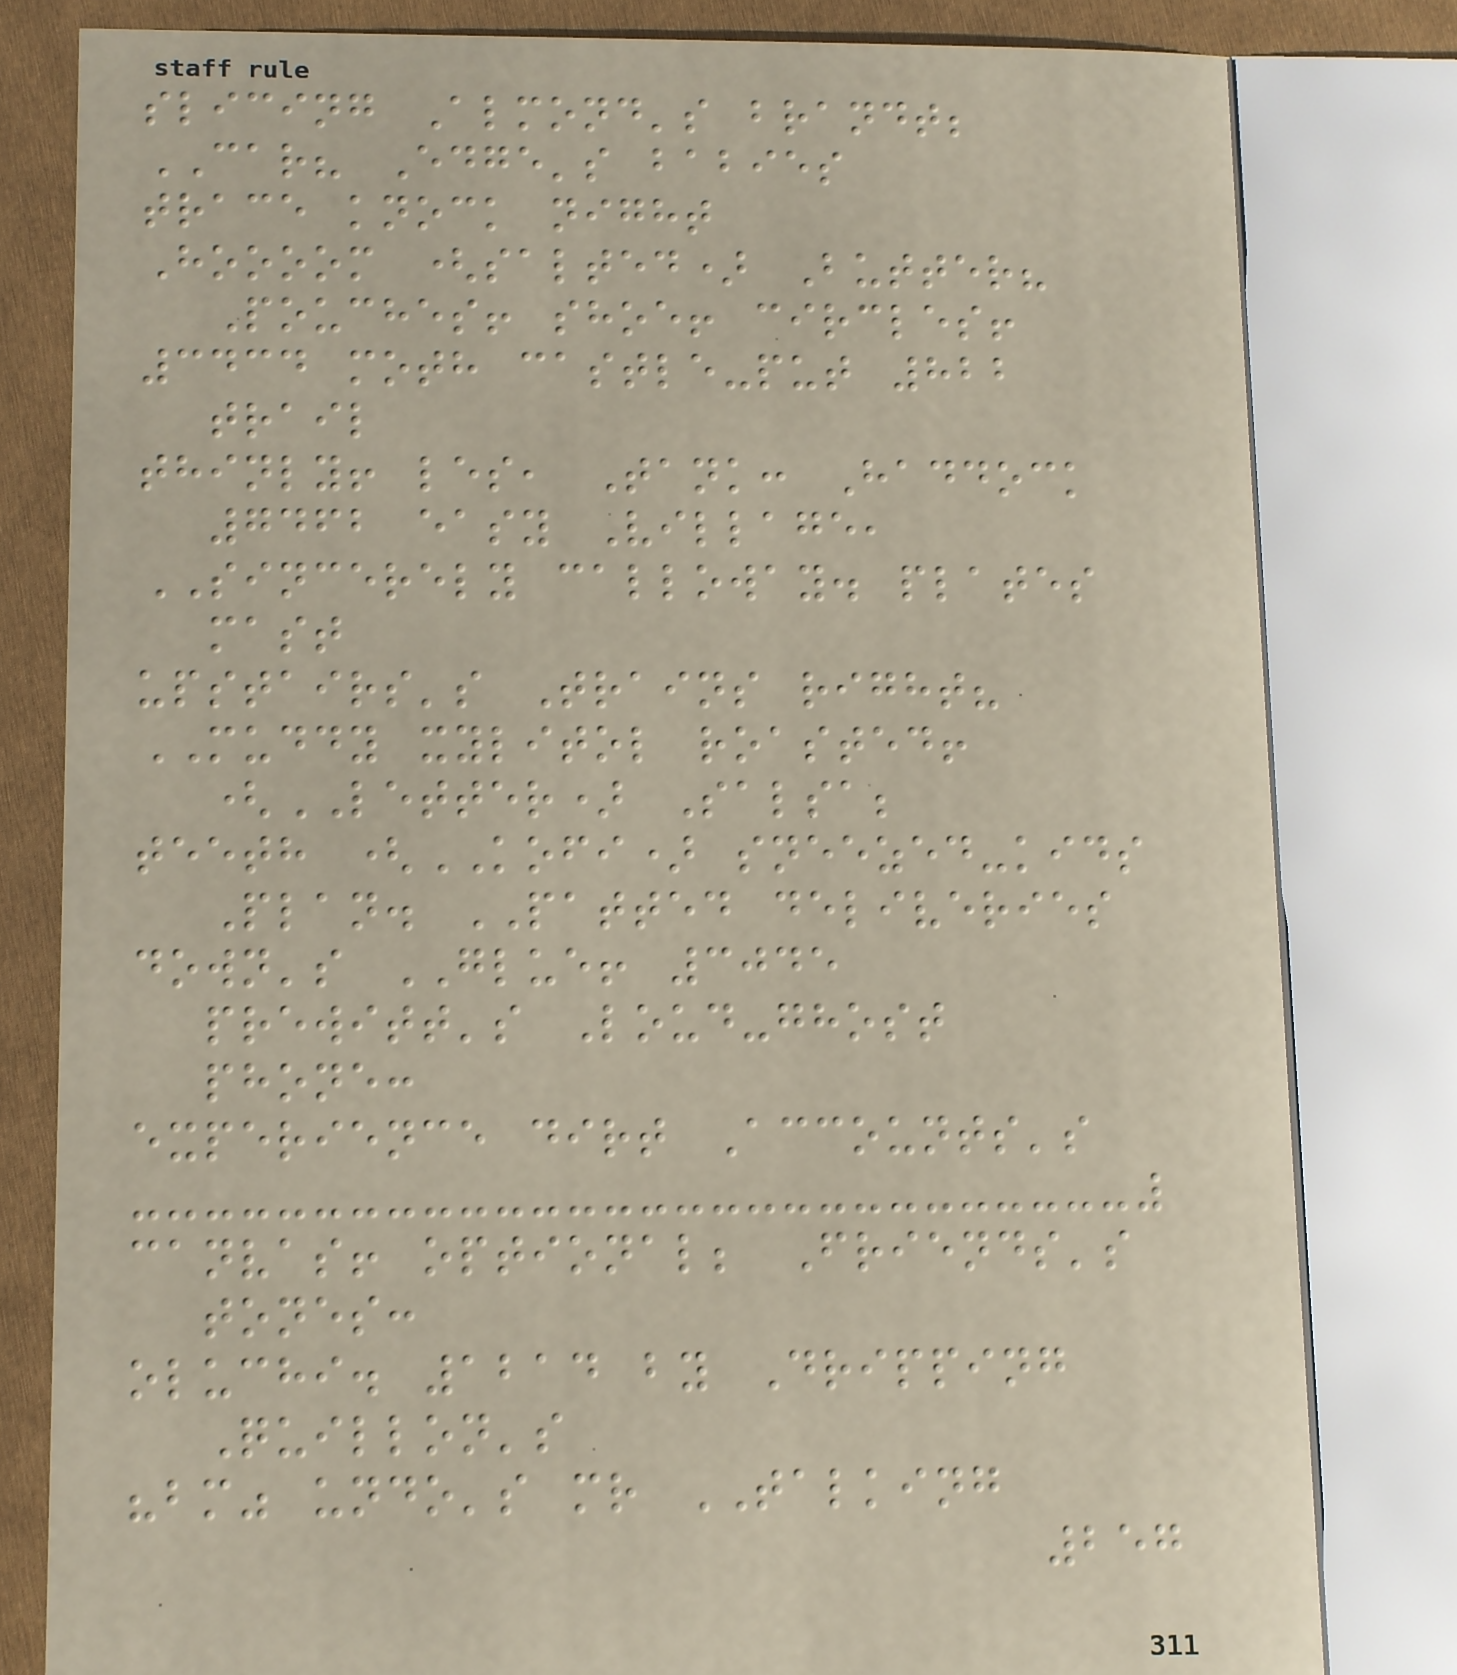slicing Almond's brandt;
CAR? Edge's babies
trace knock night
Hoooom (salted) Butter?
Pouches! shoe! circles!
3434 moth castle-put 822
trail
thinly! les, Tank: Haddock
7462 easy Village,
SINCERELY calloway. plates
mast
upstairs's Trains right?
MUDDY xylitol roasted!
(LETTER) Salsa;
teeth (KOFI) sneezed-kids
Plan. PATTED deliveries
down's GLUE! 3045
prewitt's Loud-ghost
phone:
experience dirt Accounts's
canvas! optional; Friends's
tones:
oluchi. 1214 by Dripping
Quillon's
"bm" undo's mr TALKING
257
